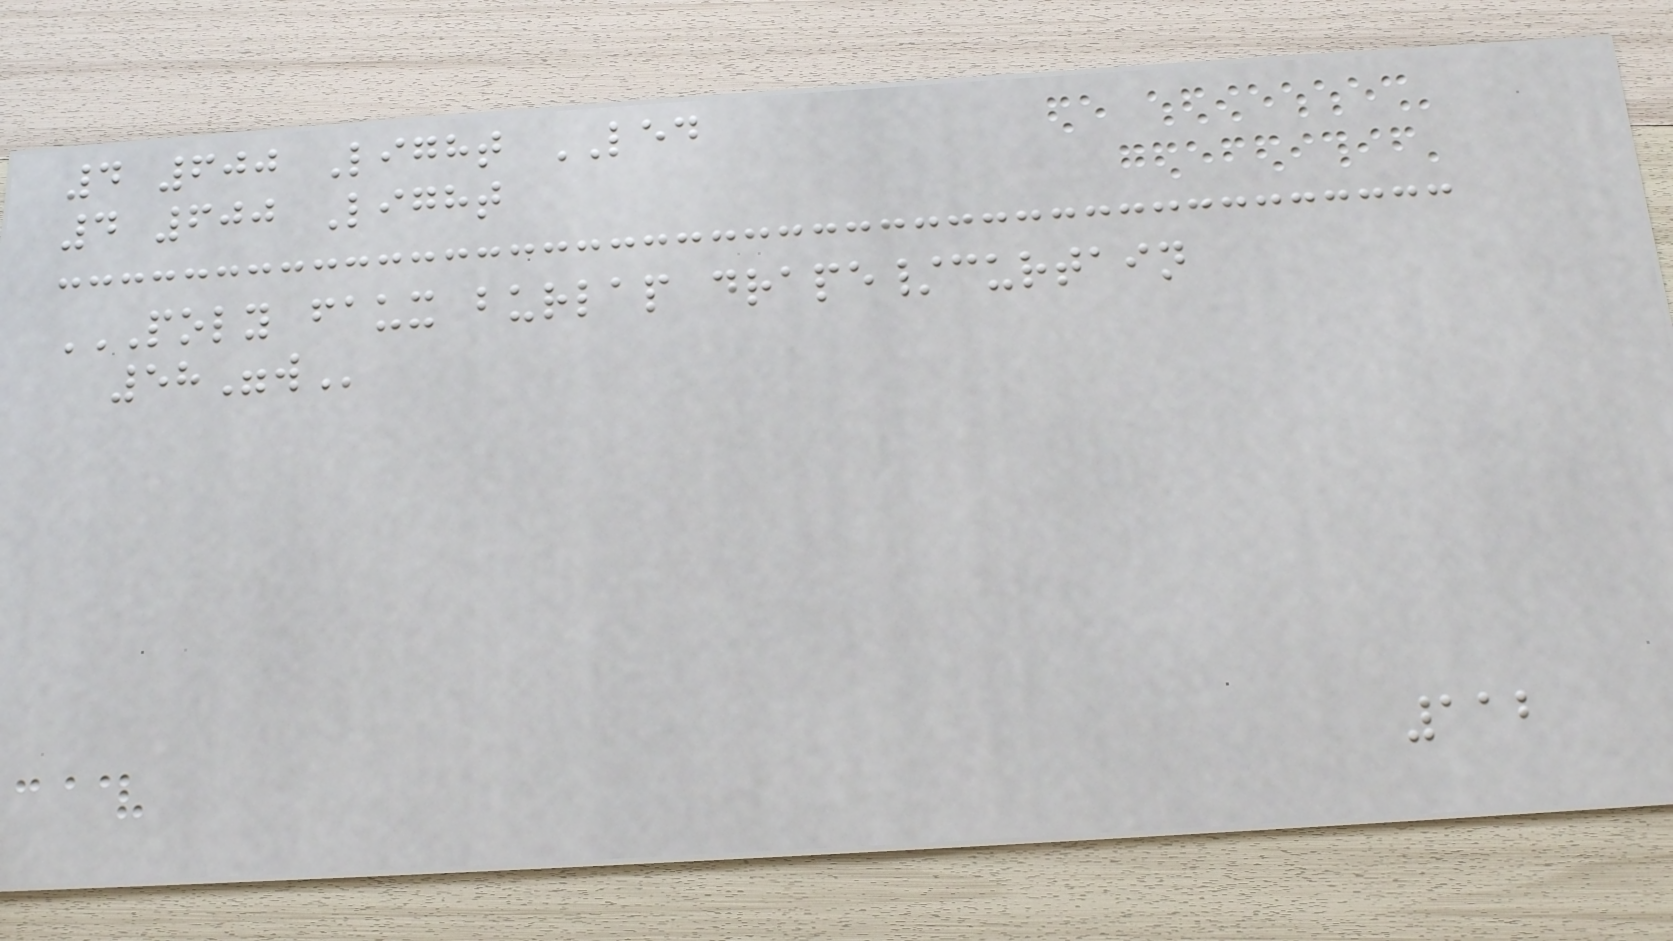4 600 Light LED
4 600 Light
POLY FAUX BURLAP DRAPE/CURTAIN
58"W
112
